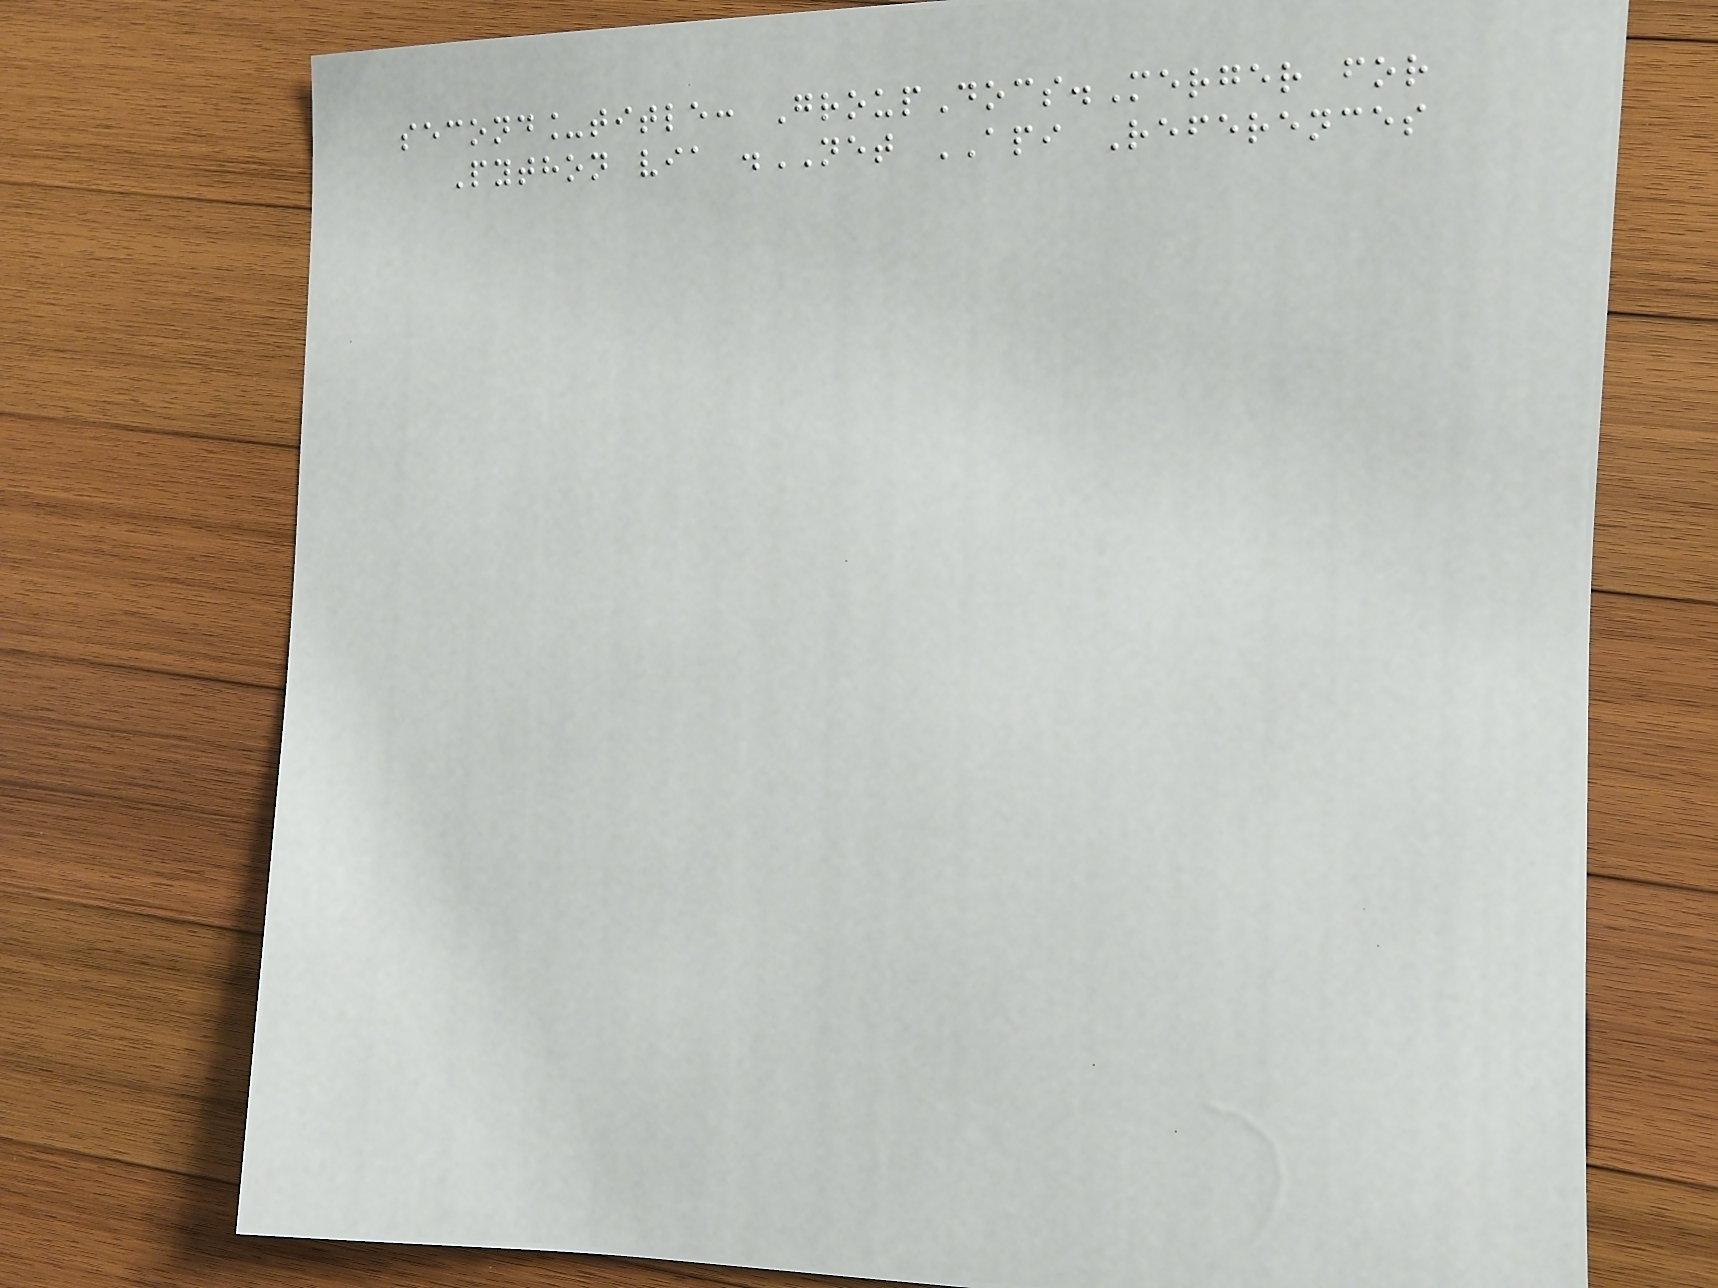second_title: GroupDocs.Merger for
Python via .NET API References
